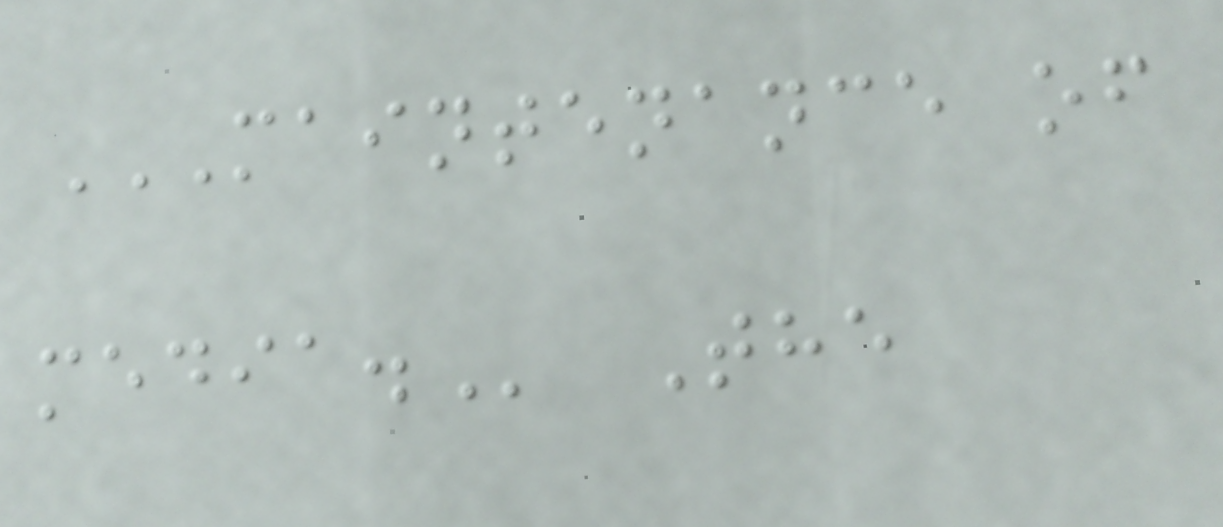MAINTENANCE OF
MEDIA. The
